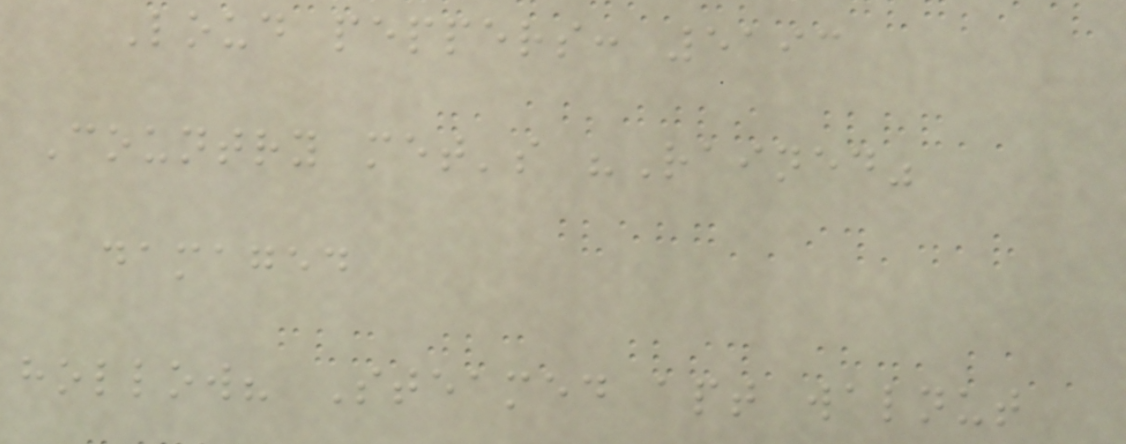Loud peppers: 5193
Country met's "Rained"
damaged
hollow? Steamed apt walnut
